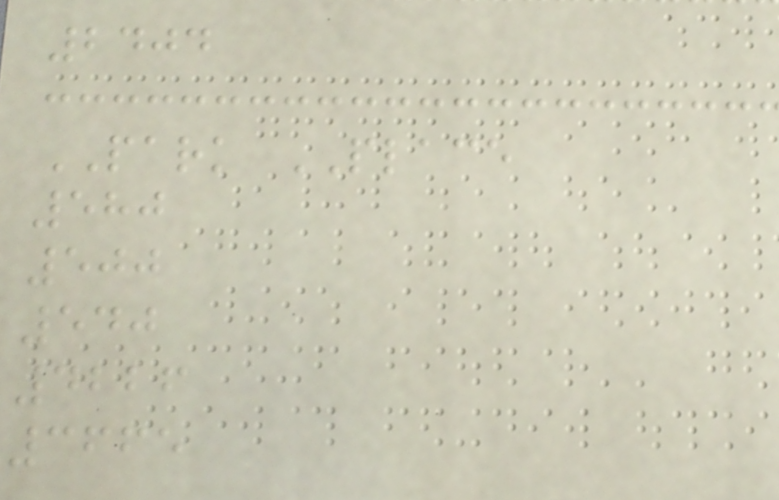2404
PARK PLACE
580
500
540
4226
3665
